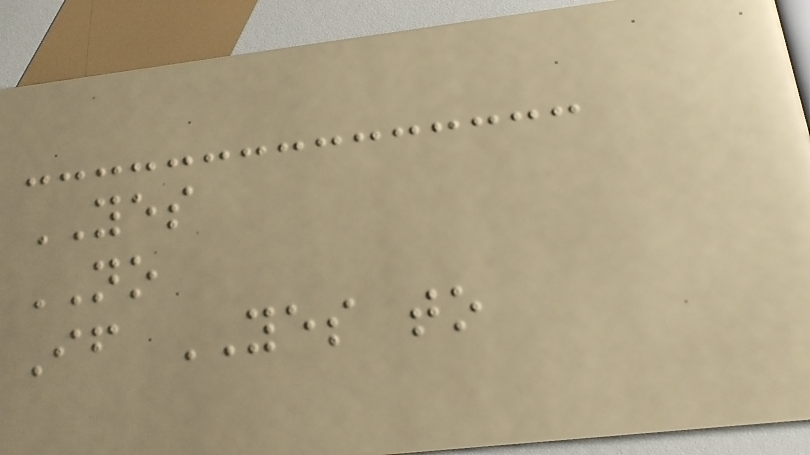YES
NO
If YES to
